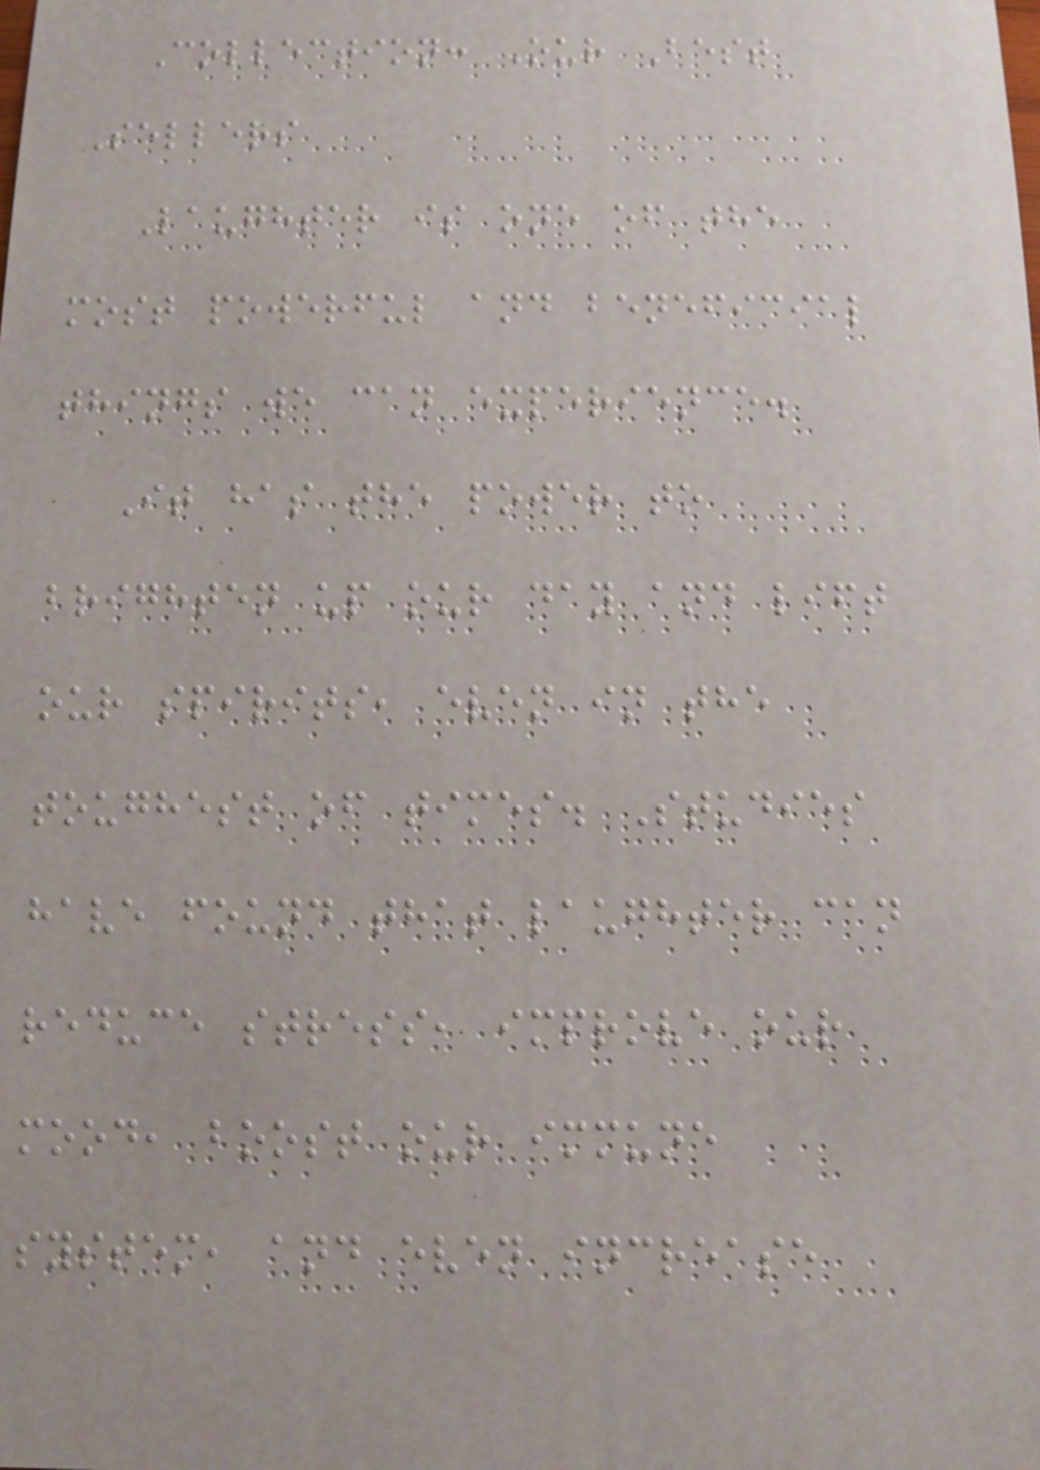Collection: Our Best
Sellers
Laughter is one of the
most powerful and beneficial
things we can experience.
It has the power to
brighten up our day and lift
our spirits, even in the
toughest of times. Studies
have found that laughter can
reduce stress, improve our
mood, boost our immune
system, and even increase
